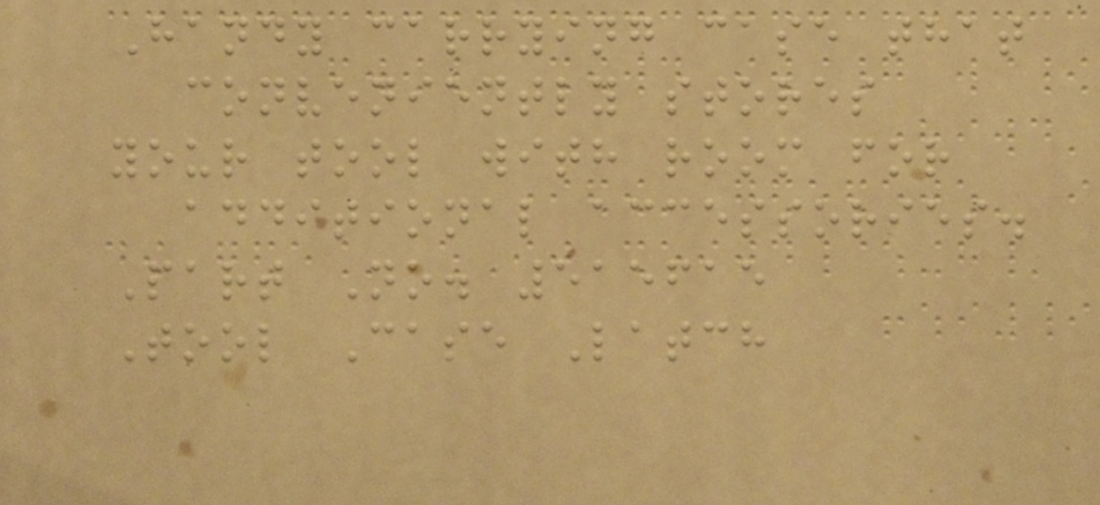Handy carrying case that
conveniently stores
your tool with room for
additional accessories.
Part No. 515615
Tool Case Latch
